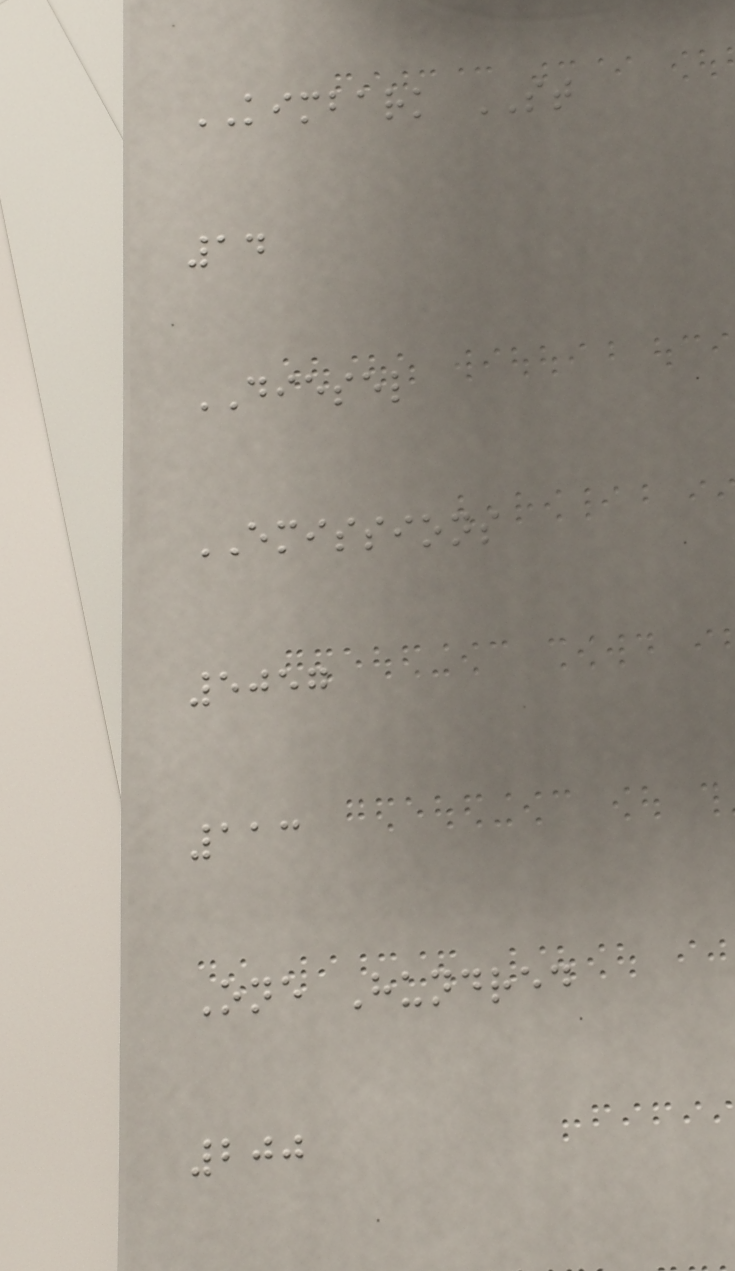KIMBARK ST
14
DIESEL
EMISSIONS
5057
113
One Hundred
200
